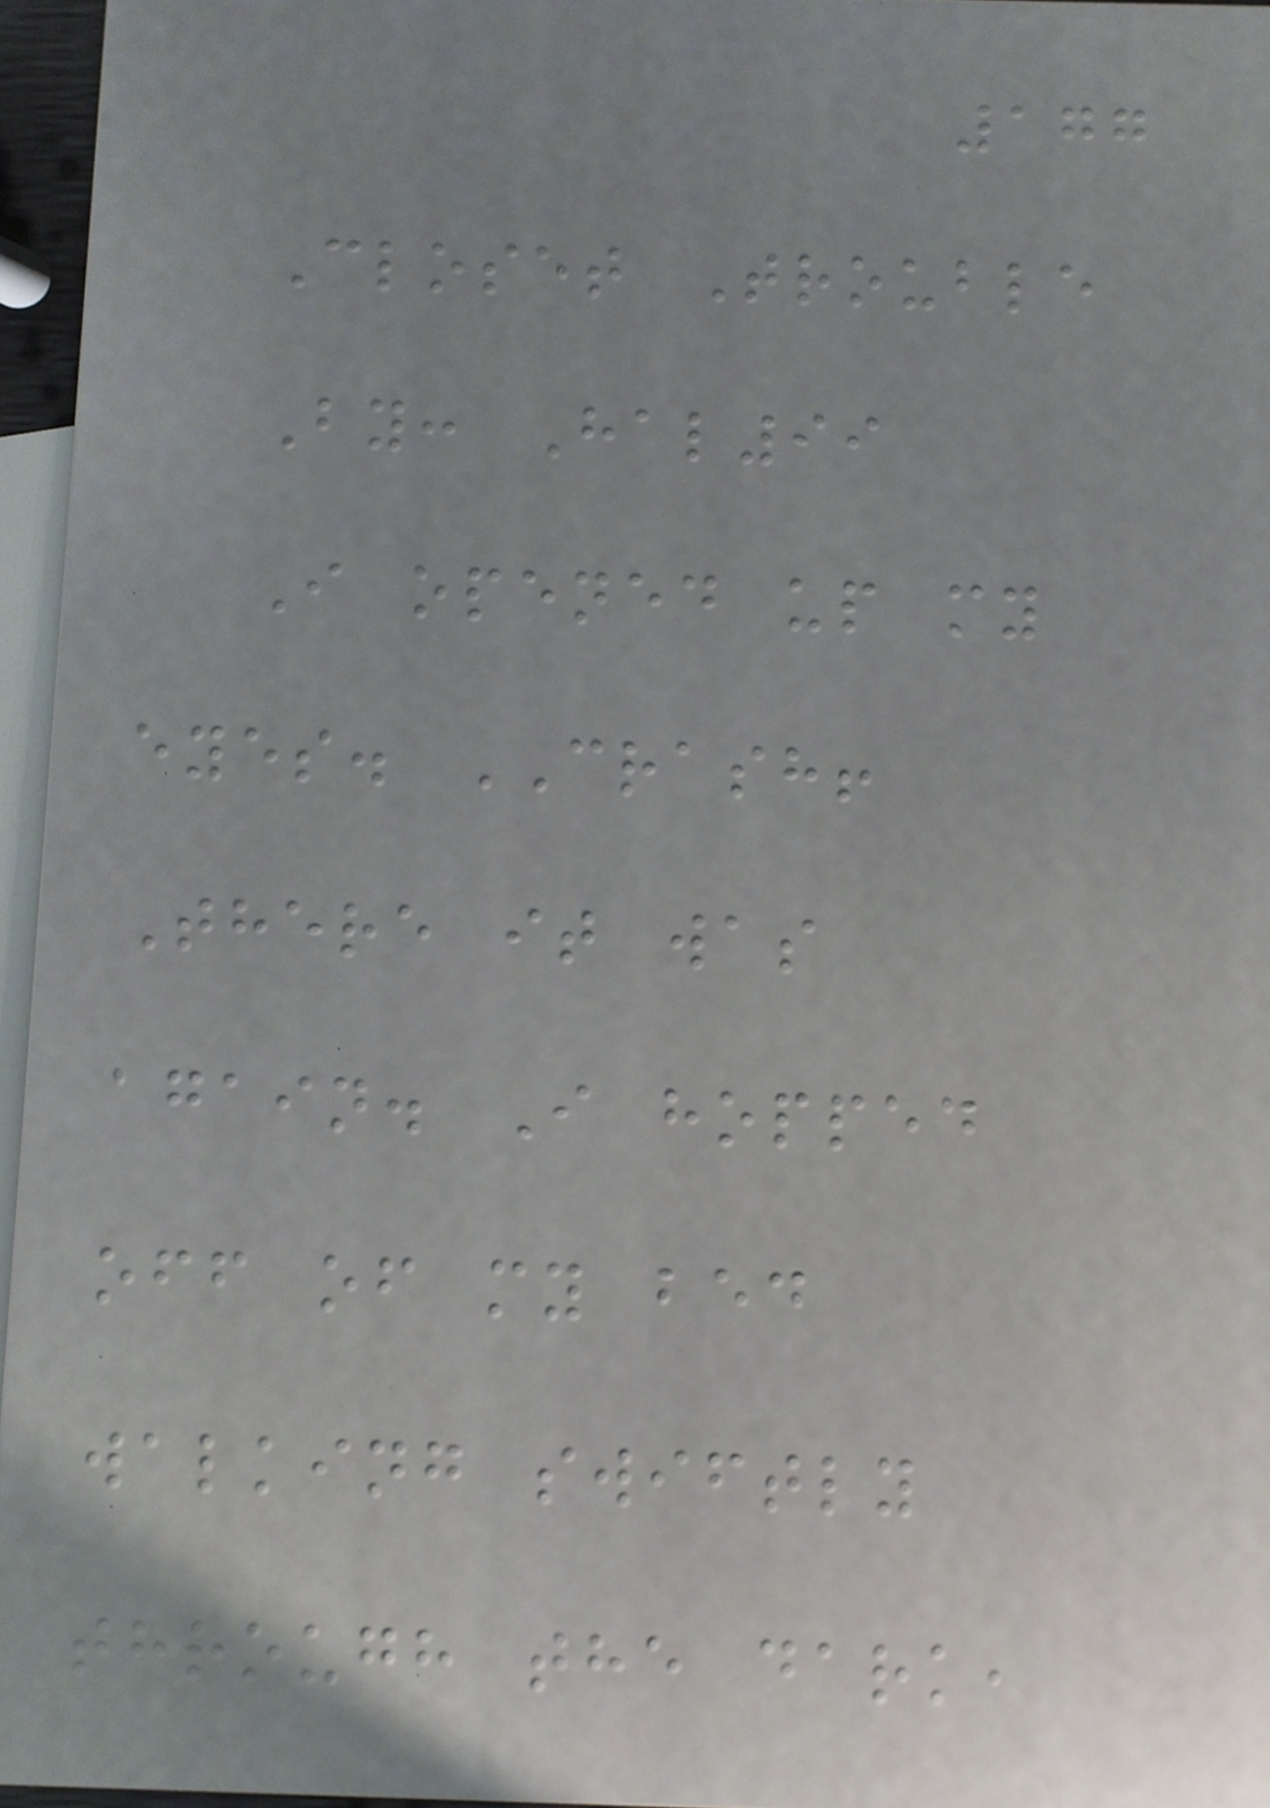177
Closet Trouble
By: Hal99
I opened up my
eyes. CRASH!
There it was
again. I hopped
off of my bed
walking swiftly
through the dark,
